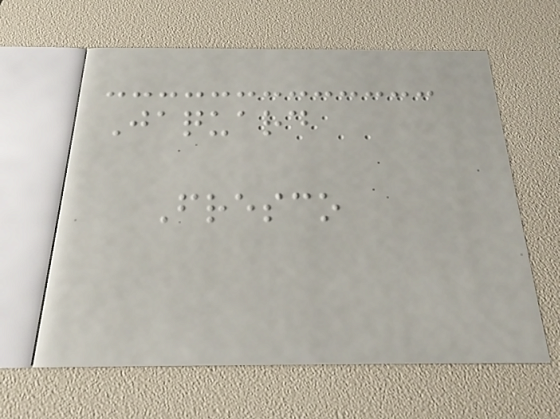Jaquard
Fresco
